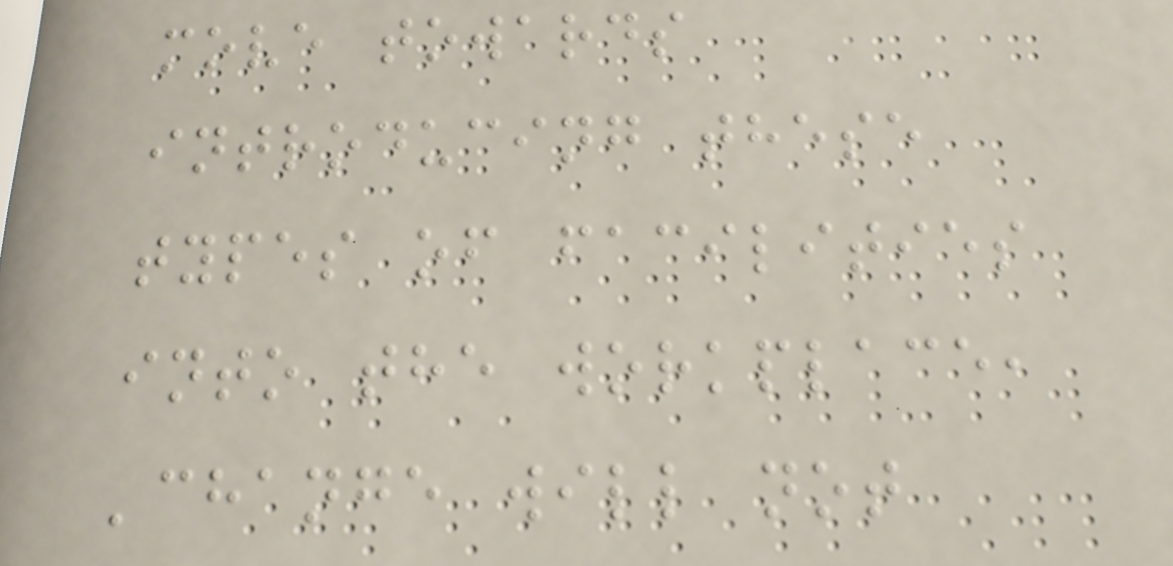move towards
introducing these
types of facilities
into the workplace,
'change will not
